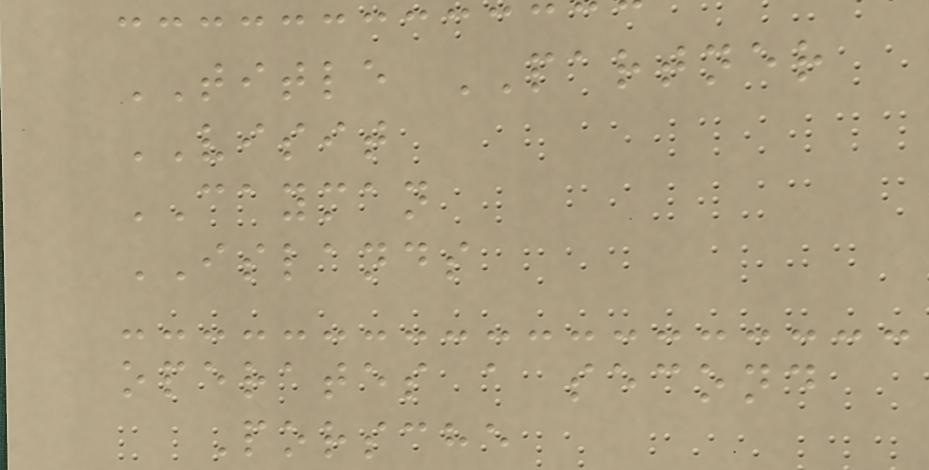TITLE PARTNER
VISIT
CAYMAN
ISLANDS
operates a second
Porsche
